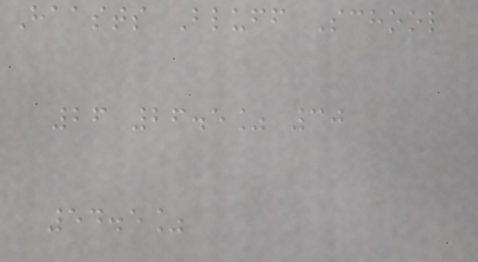Haasts Bluff School
26 26.5% 30
54.5%
